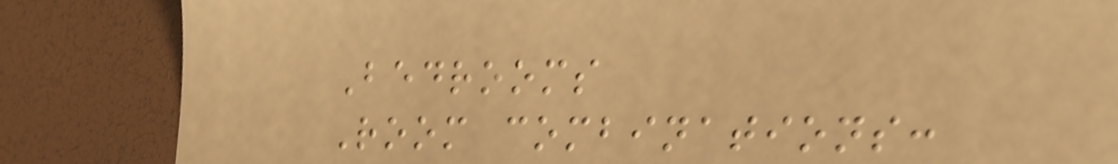Bedrooms
Room combinations:
